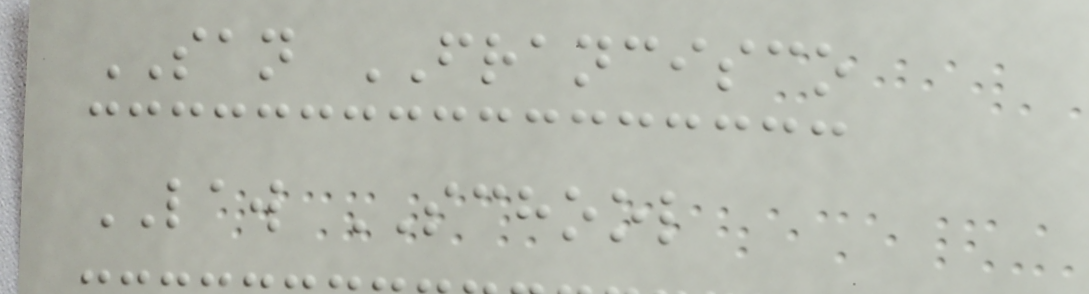SAN FRANCISCO
LAW SCHOOL
